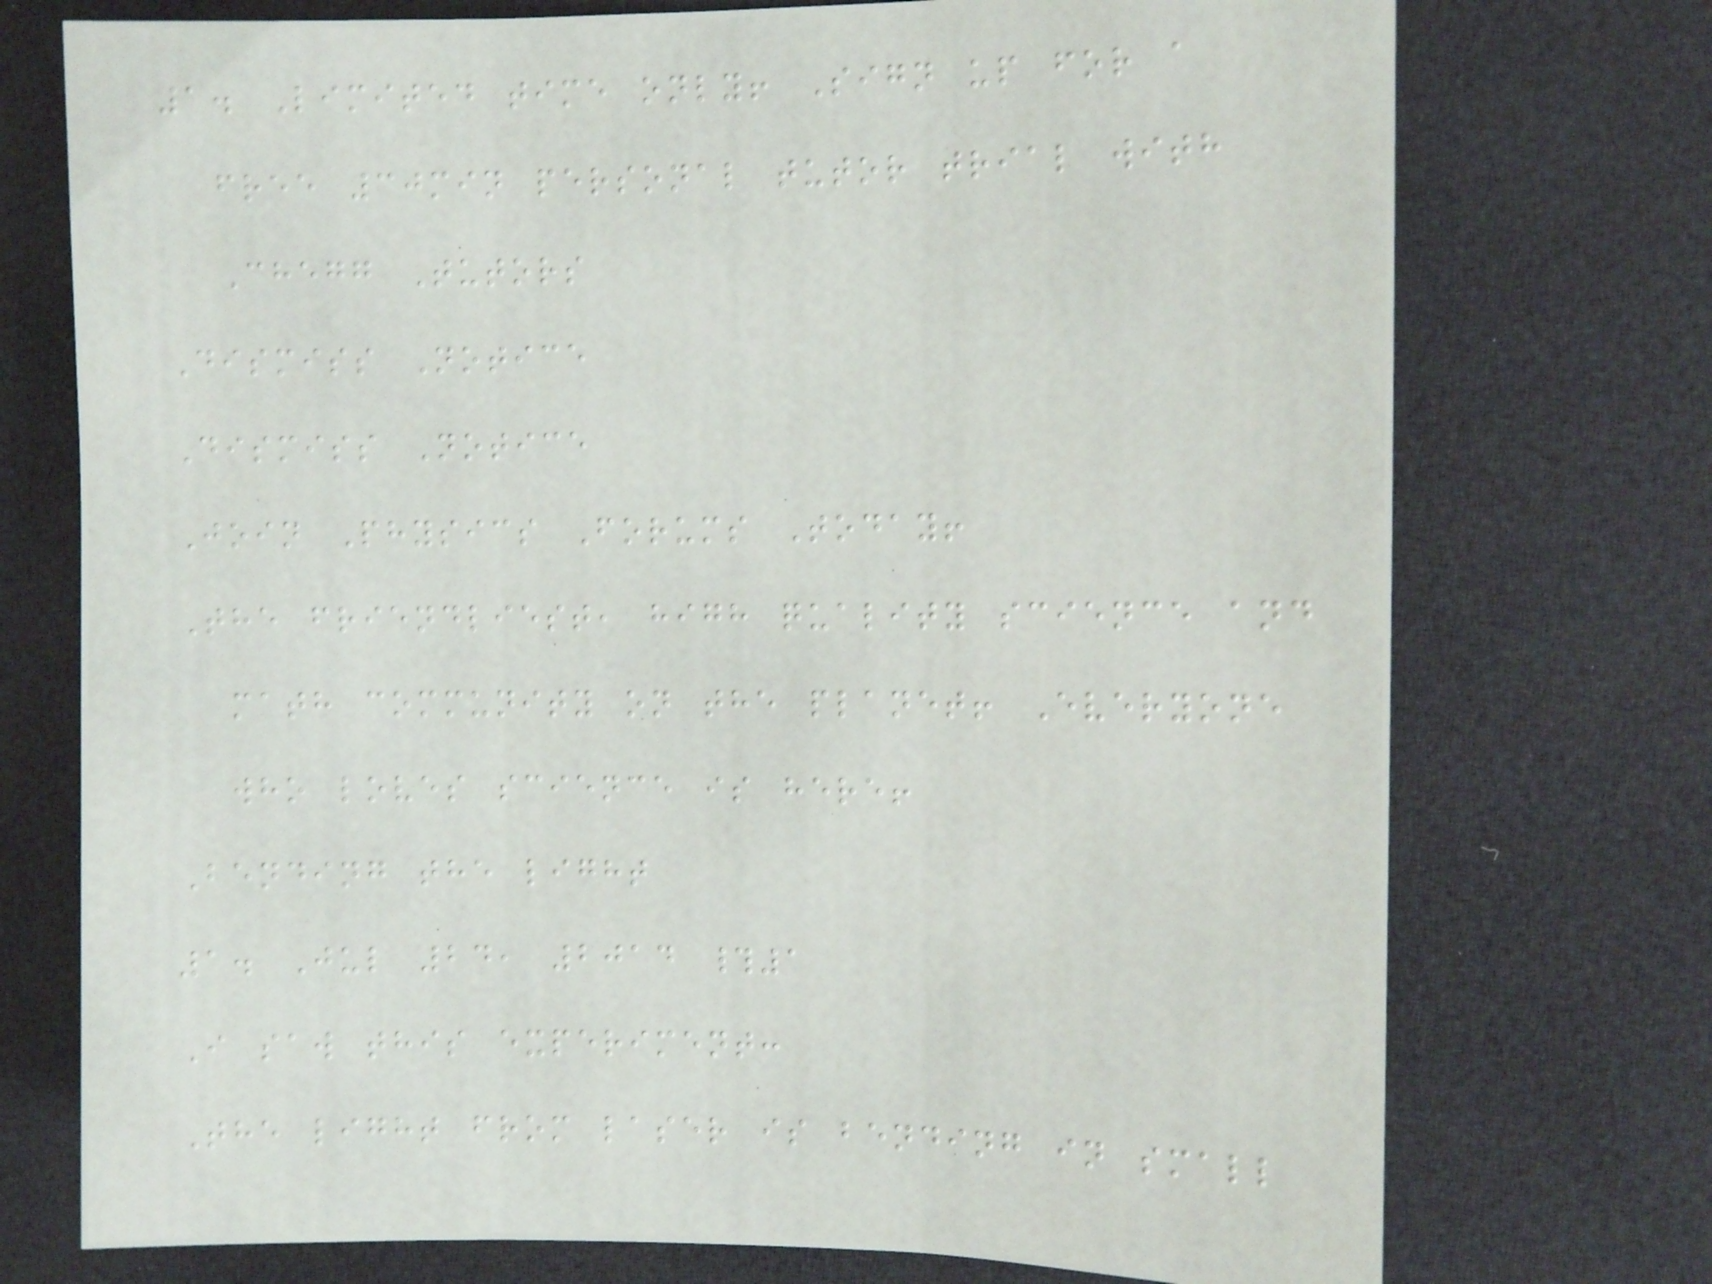1. Limited time only! Sign up for a
free 30min personal tutor trial with
Chegg Tutors
Dismiss Notice
Dismiss Notice
Join Physics Forums Today!
The friendliest, high quality science and
math community on the planet! Everyone
who loves science is here!
Bending the light
1. Jul 24, 2014 #1
I saw this experiment:
The light from laser is bending in small
